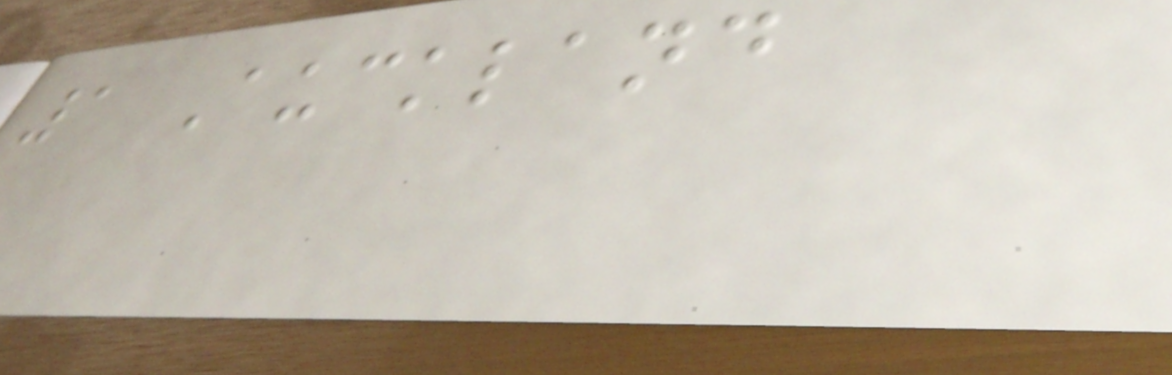1 Auckland
